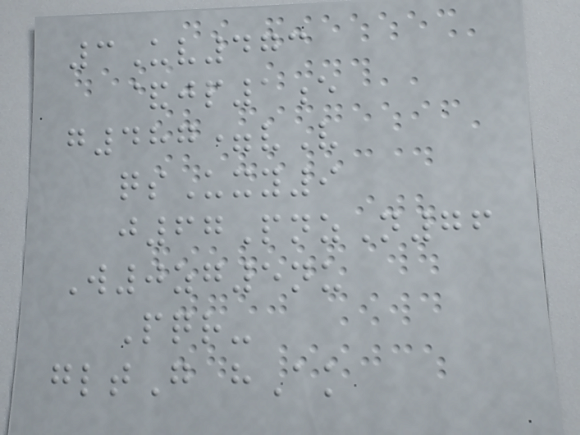3Uv473
&jp1e
g487=vV
qsUxy9
j67PnzN76
W0zg5nu
Pqr-
gltG hAk
